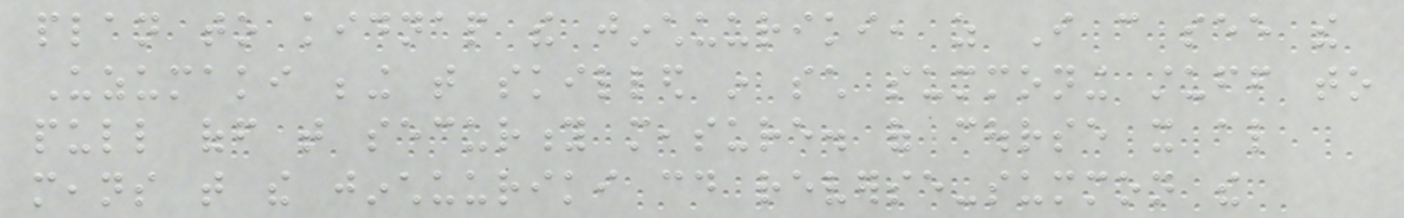plan to kidnap the jinchuuriki, as I can see the
Uzumaki being that skilled in such summoning stuff to
pull off that security measure. of course it also
means that the jinchuuriki could reverse-summon the
